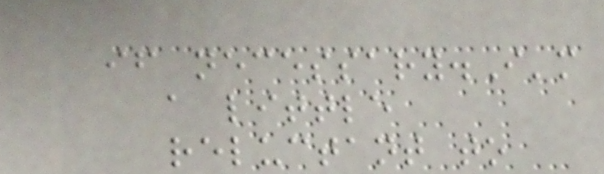if necessary.I'm
a little
reluctant to
